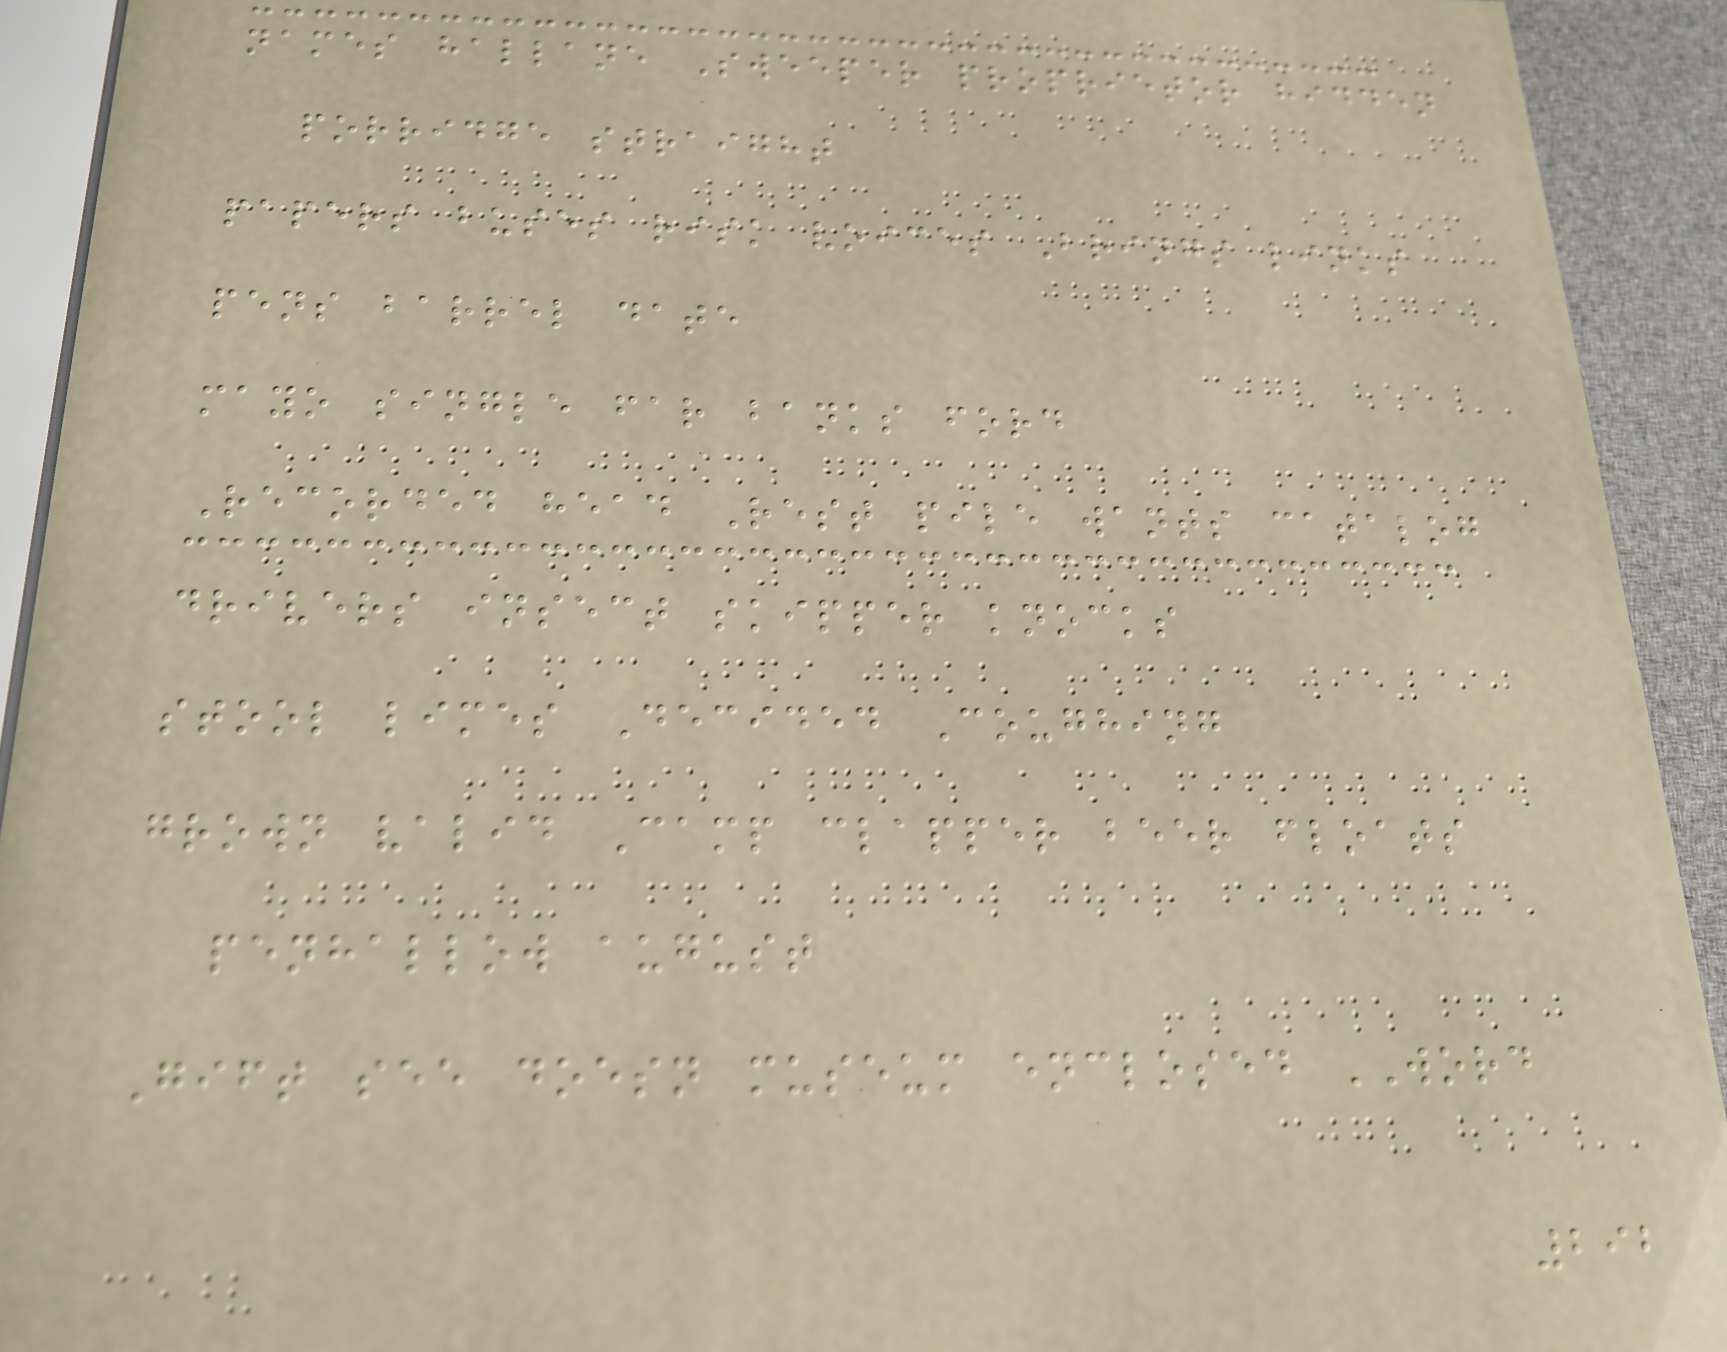names hallane Sweeper proprietor hidden
porridge straight
papers buses risk voices Brings links
pens barrel date
mayo single far banks ford
Recorded head Rest pile wants catalog
drivers insect skipper knocks
stool limes Decided Coughing
grown valid Camp clapper beer floats
penhallow august
Gift see doesn museum enclosed WORD
292
